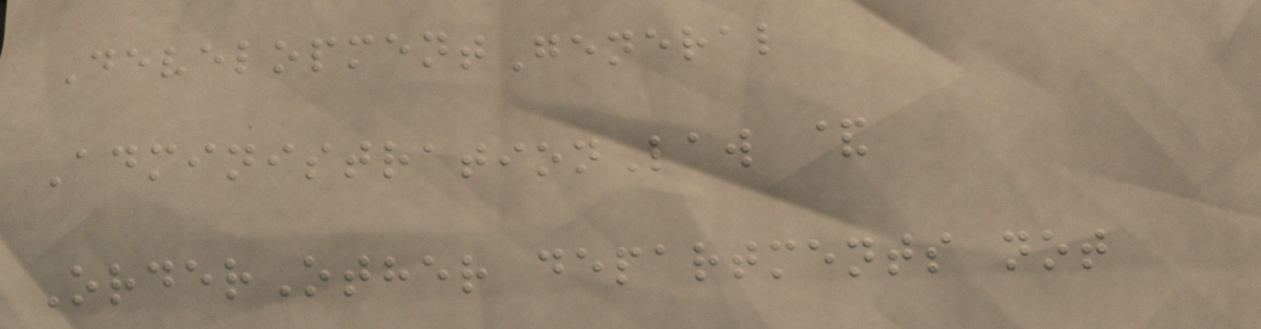DevelopmentGeneral
AdministrationLaw &
OrderOther departments not
